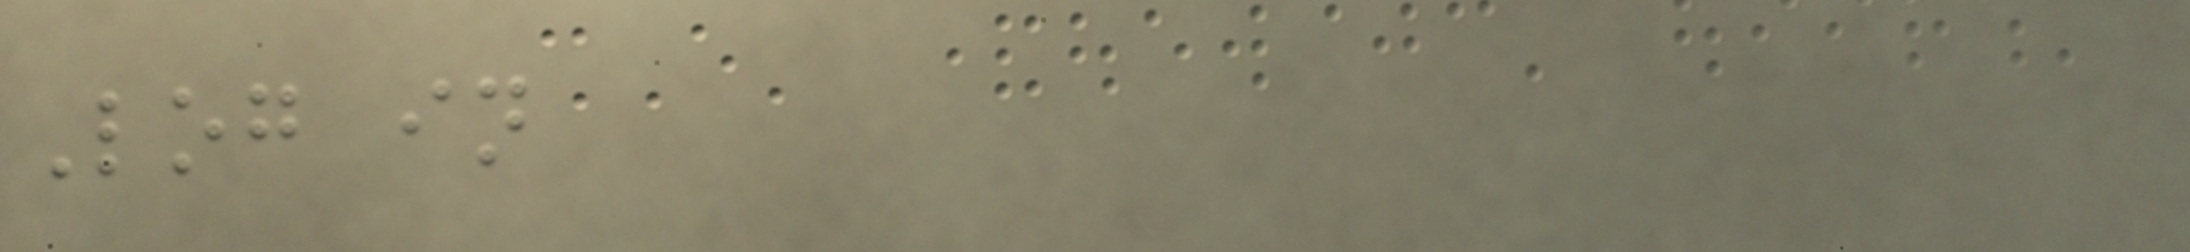Log in
